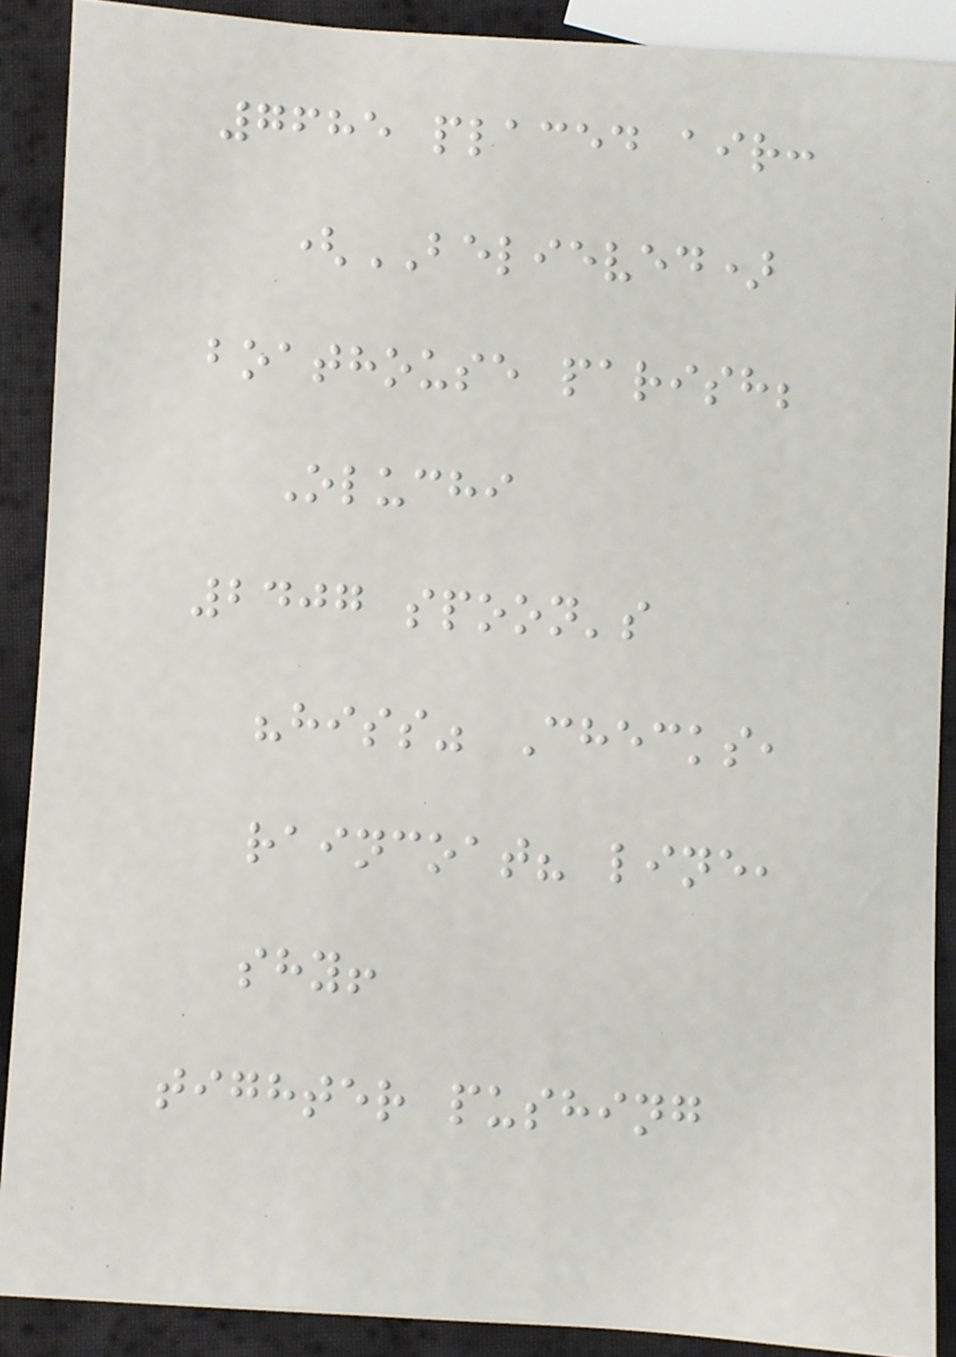7685 placed air:
(BELIEVED)
boathouse parish;
Oluchi
2407 spoon's
"hiss" Checks,
raincoat? line,
shy!
tighter pushing
